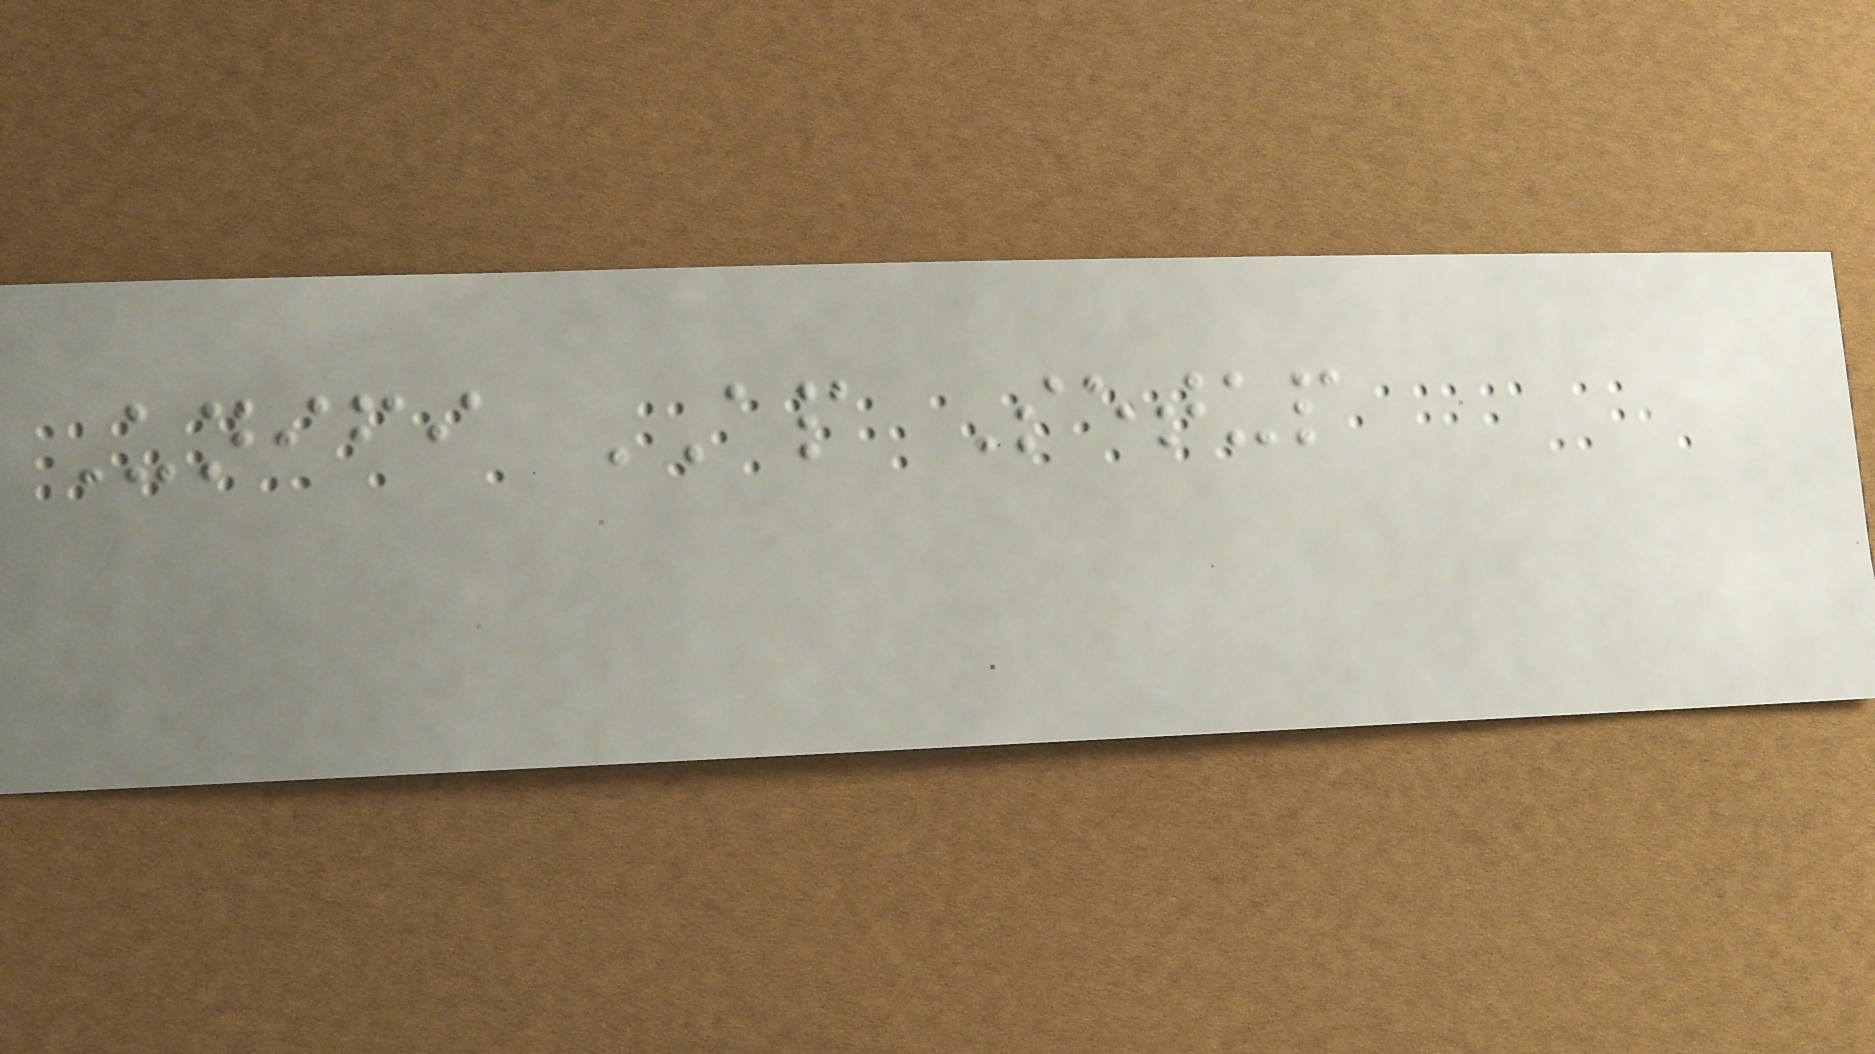Unifi AP Setup
